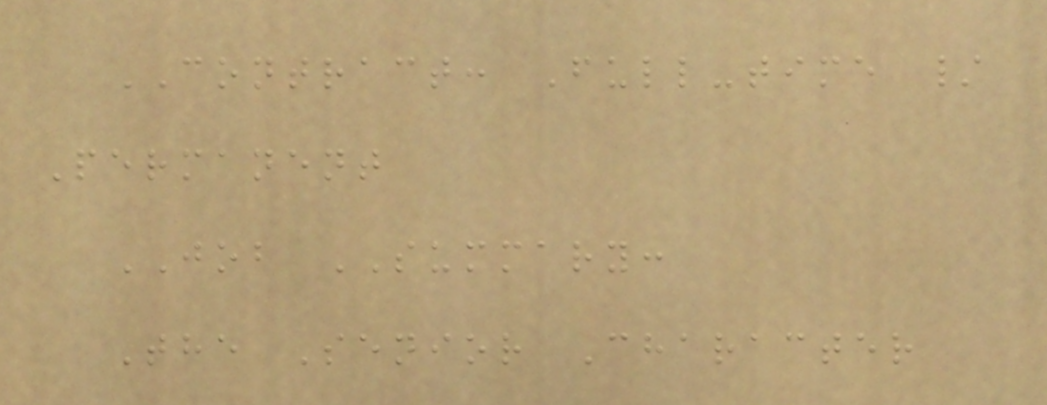CONTRACT: Full-time /
Permanent
JOB SUMMARY:
The Senior Character
